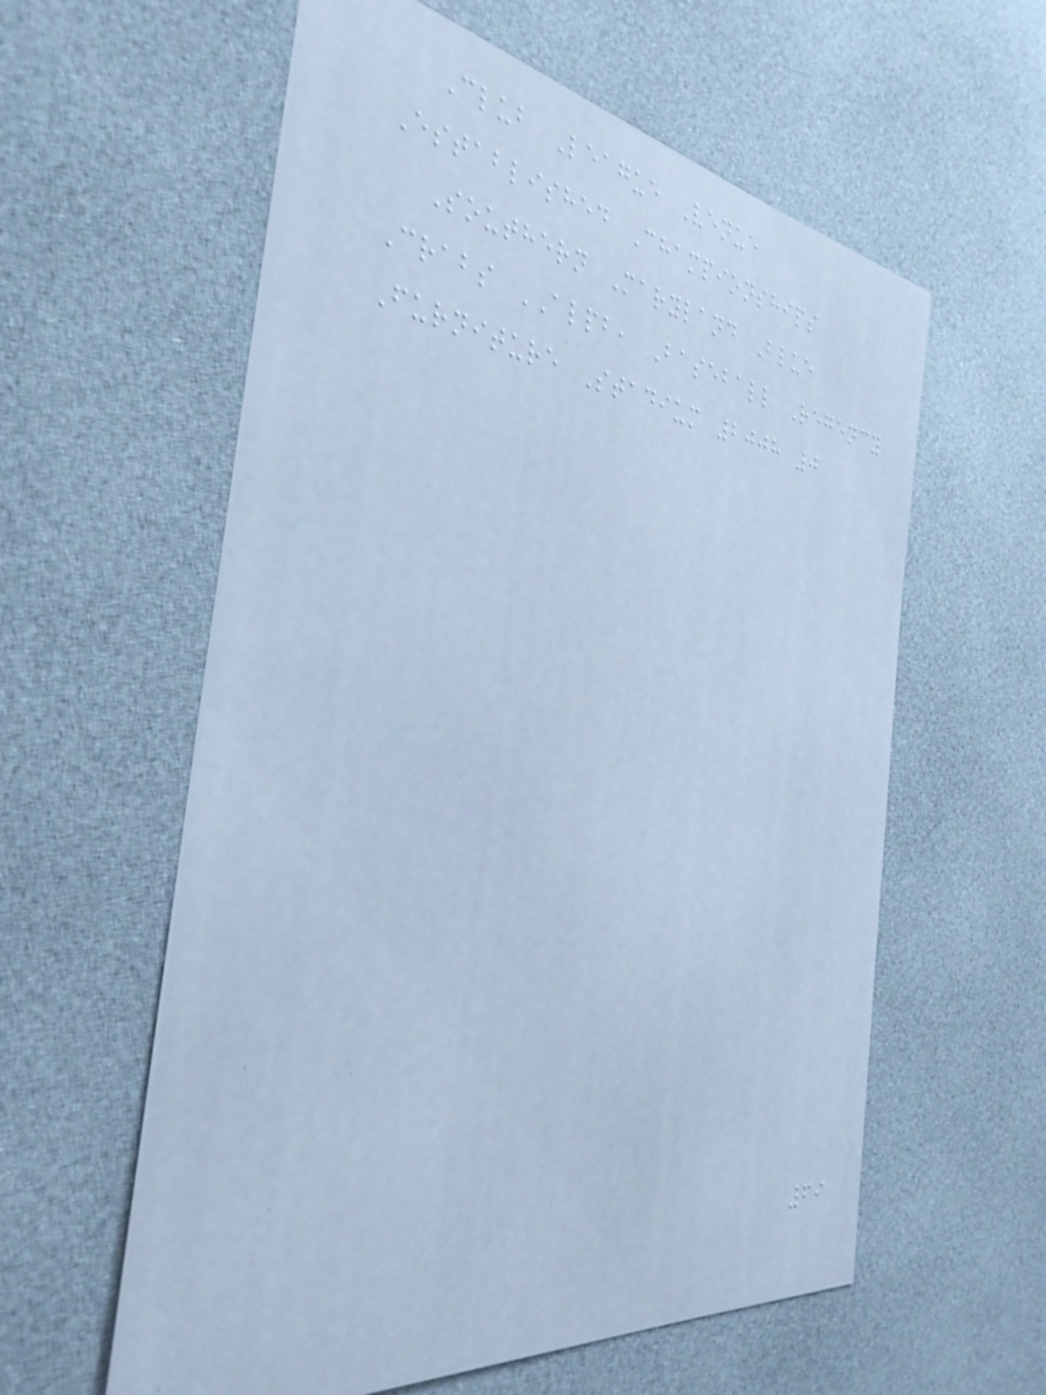Club League Venue
Established Championships
Southern Maryland Blue
Crabs ALPB, Baseball Regency
Furniture Stadium 2008 0
69
